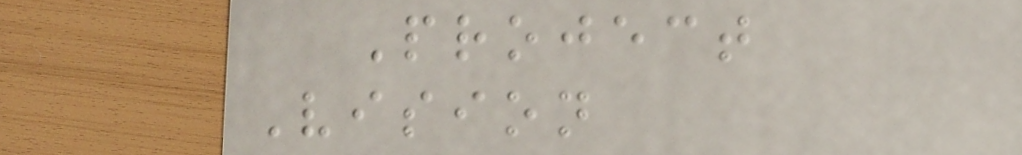Project
Vision
